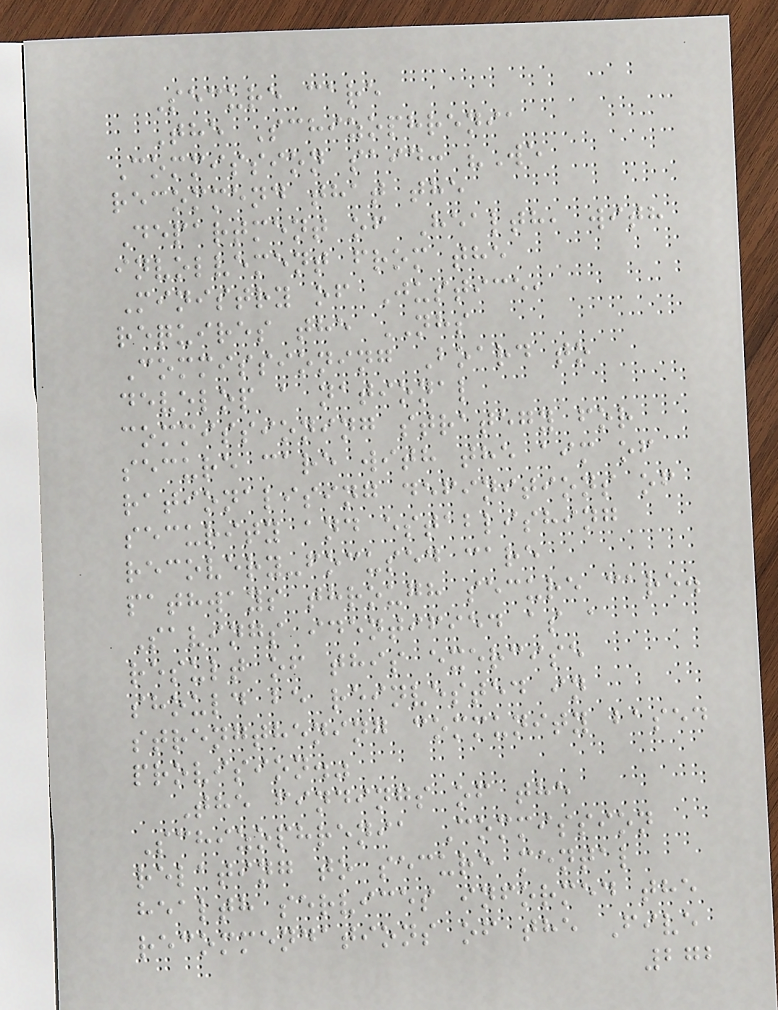Secure care
The Schizophrenia
Commission said: "We
recommend that the
Department of Health, with
involvement from the
Ministry of Justice,
requires the NHS
Commissioning Board to
develop a national
commissioning strategy for
secure care with the aim of
rationalising definitions of
security and establishing
recovery-focused care
pathways through secure care.
Savings identified as a
result of this exercise
should be reinvested in
strengthening community based
provision."
The findings of the
Schizophrenia Commission
relating to secure mental
health services informed the
recommendations of the Five
272
